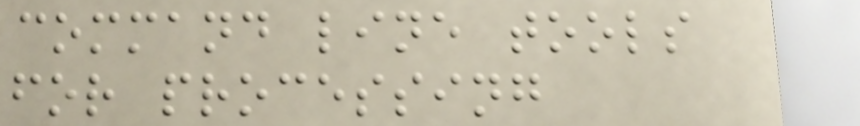command line tools
for processing
